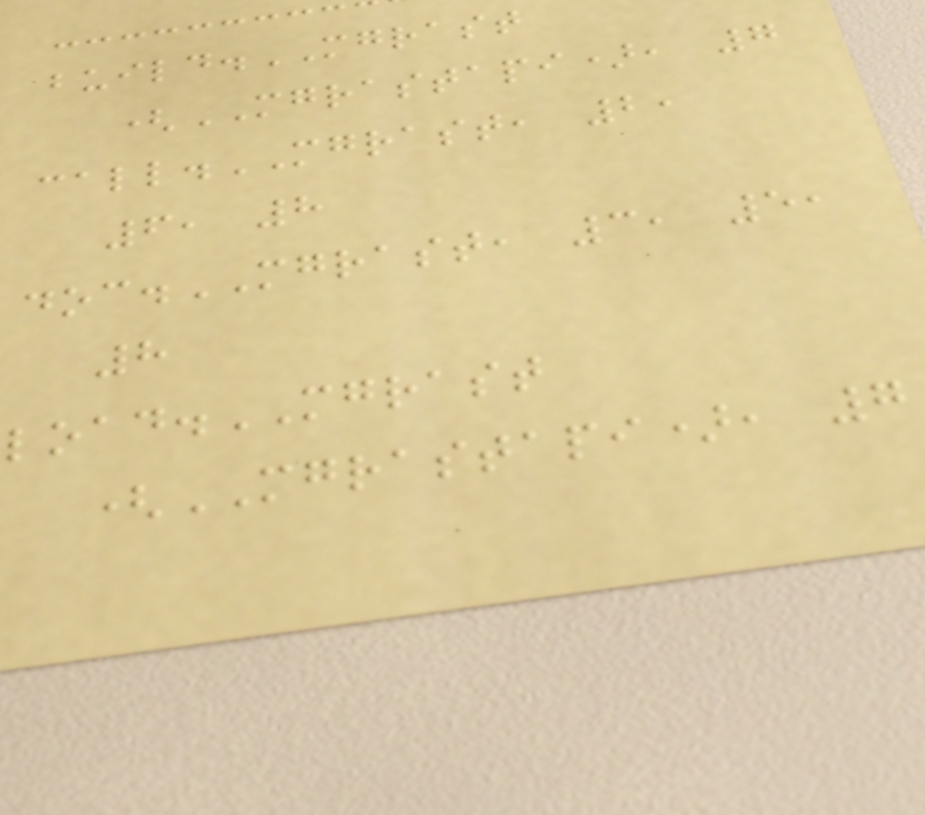build.MGRAST
(MGRASTAPI), 7
call.MGRAST, 2,
6, 8
doc.MGRAST, 3, 5,
8
load.MGRAST
(MGRASTAPI), 7
